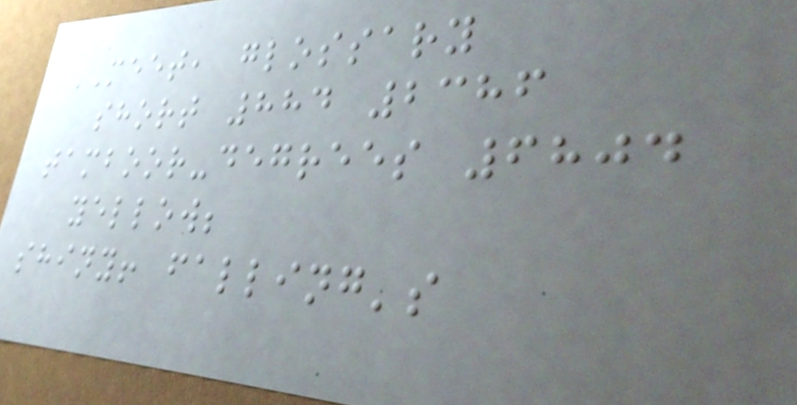MEET, glossary
short 884 2386
tamboor-degrees 6804
yellow;
shiny! falling's
